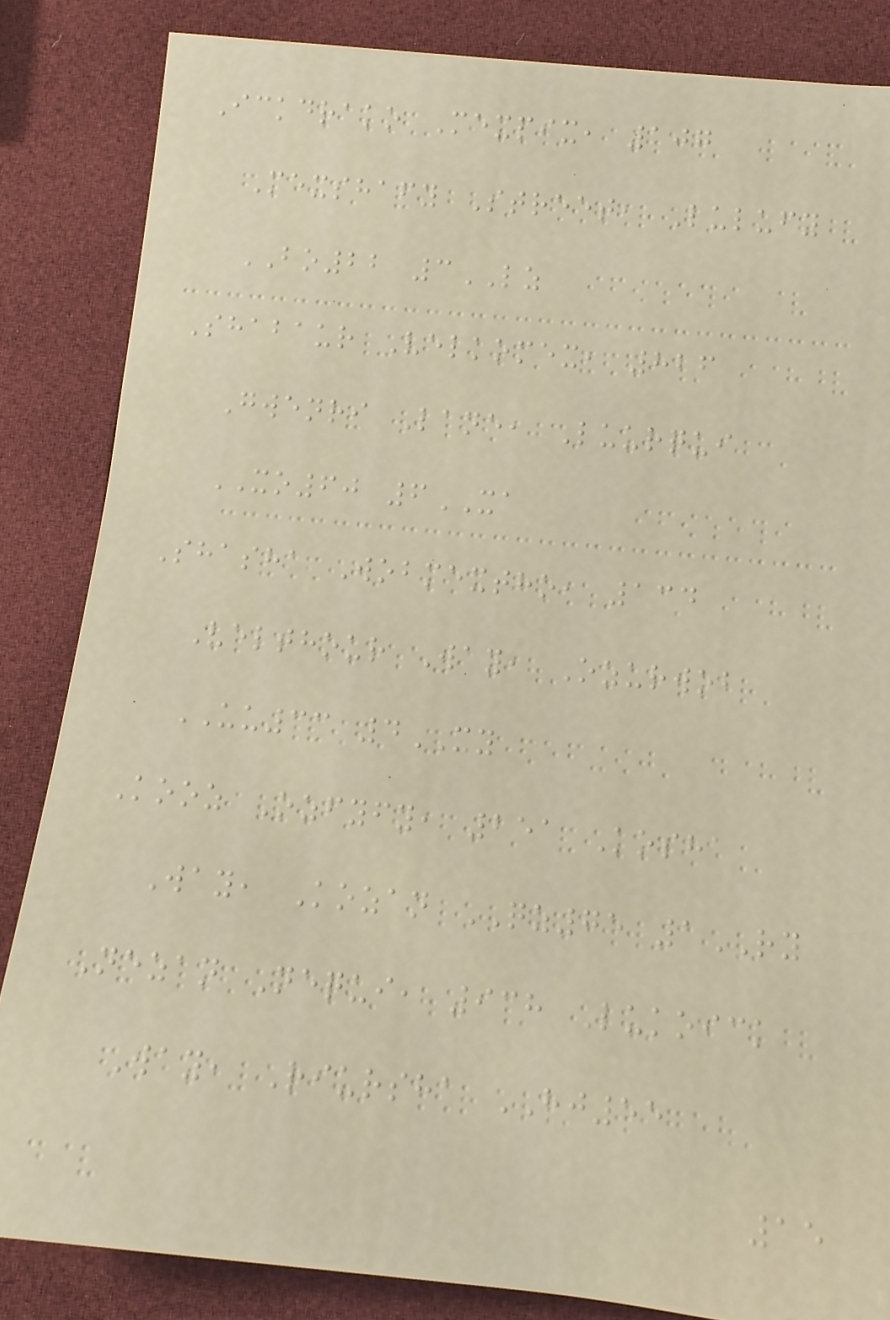Ickdrako Mexpix, 107
Mexshafy Street, Lulufy
BO22 3LZ
Shabaur Velkomex, 826
Gwenri Lane, Luurqui
XO60 6XA
Shasha Wobmextho, 134
Velthour Way, Ozurwob
UU33 4XY
Kooz Ozfyfy, 251 Kosha
Way, Kozan QZ75 1RY
Nezan Nequi, 938 Lukoick
Way, Riursha HJ55
15
